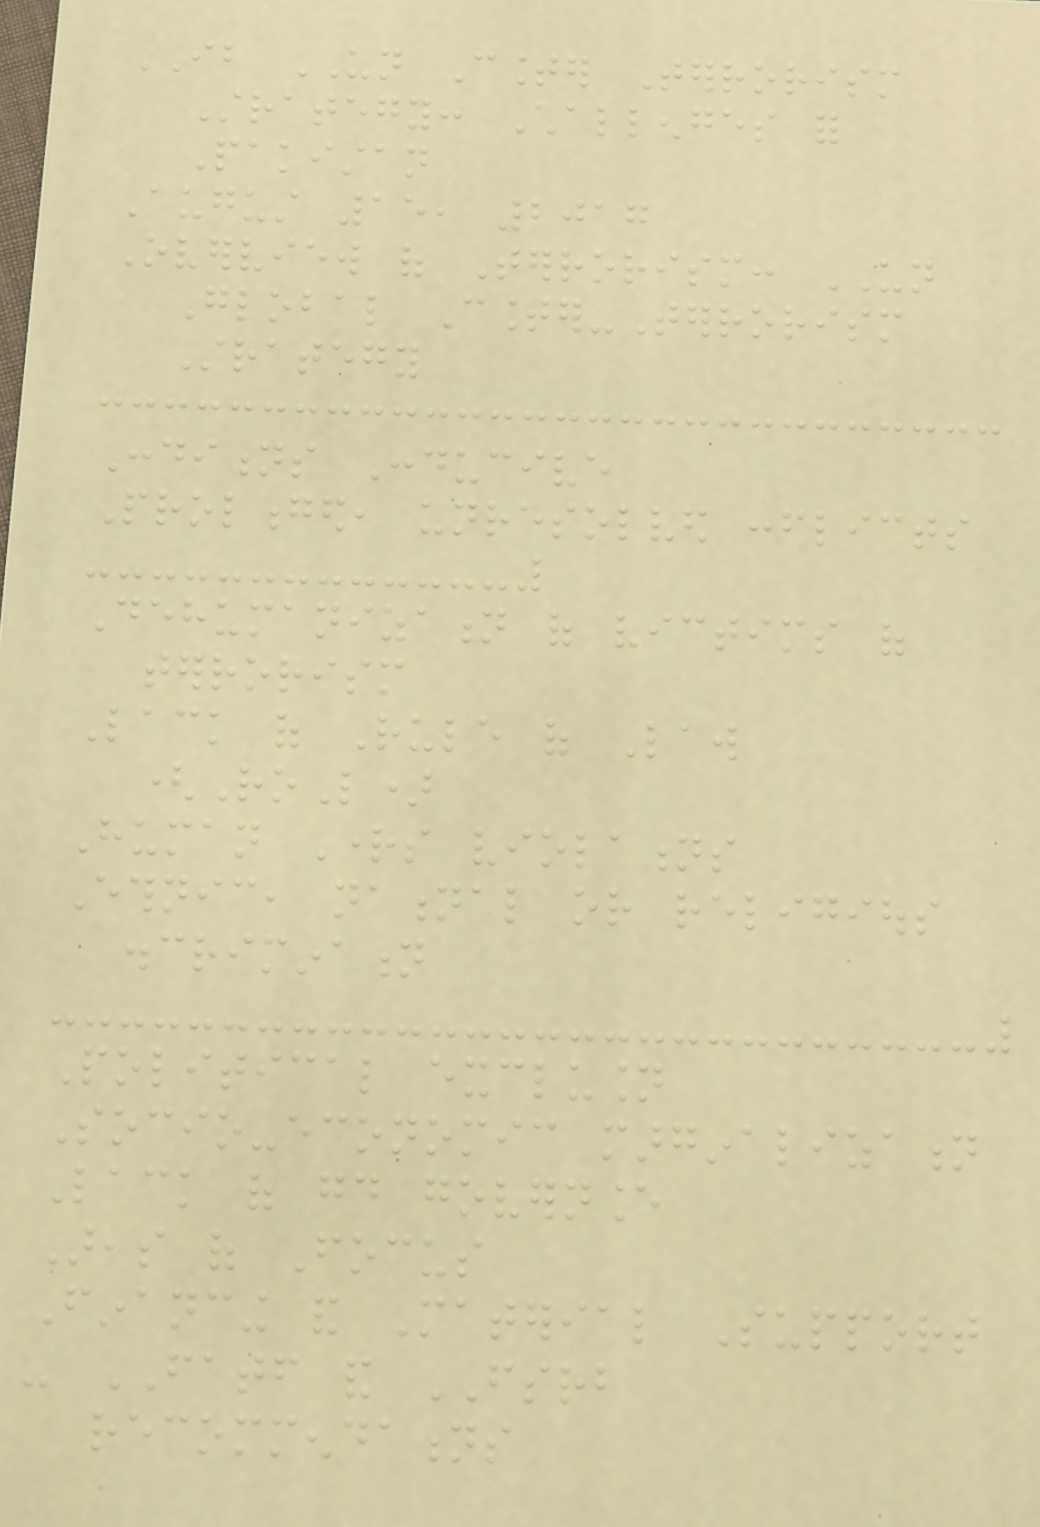IB UN Counter Terrorism
Strategy: Challenges for
Pakistan
August 15, 2017
Overview of Terrorism: UN
Global Counter-Terrorism
Strategy
Conditions Conducive
Prolonged, unresolved conflicts
Dehumanization of victims of
terrorism
Lack of Rule of Law
(RoL)
Human Rights violations
Ethnic, national or religious
discrimination
Political exclusion
Socio-economic marginalization
Lack of good governance
Areas of Focus
Financing and Material Support
- FATF and FSRB
recommendations
